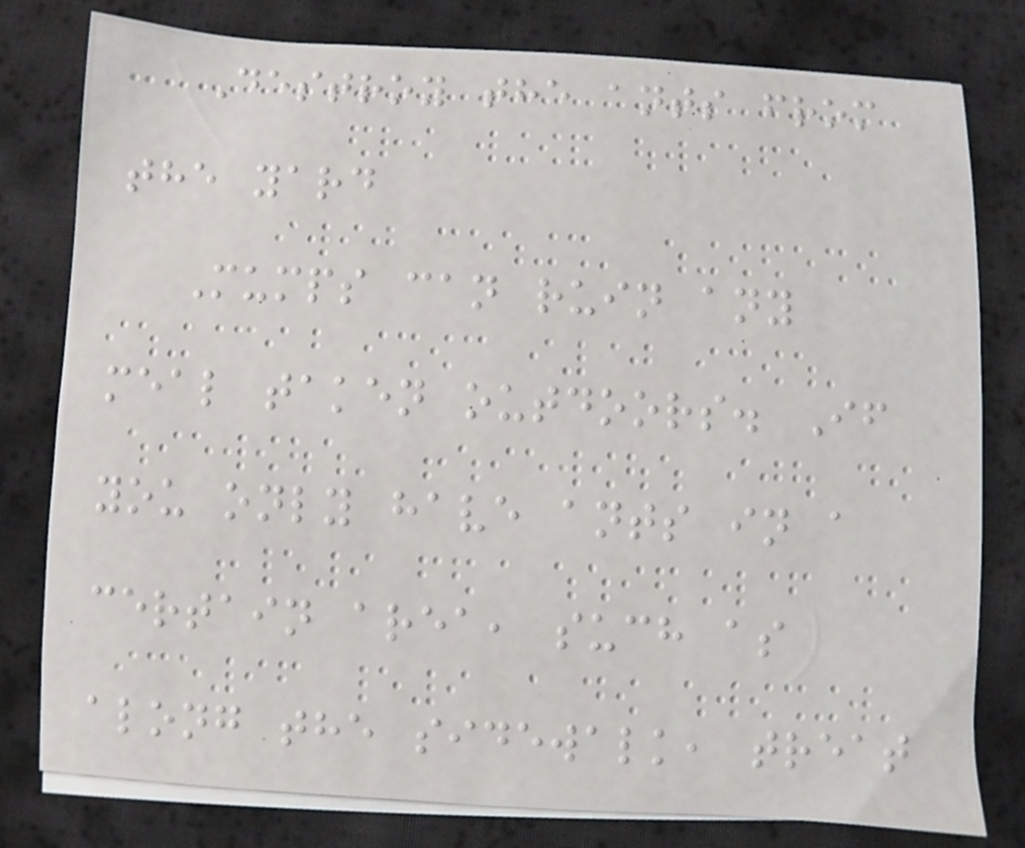Destroy the ants from
the yard
Mumps can ruin any
meal taken outdoors. If
you only have ants in a
certain area, such as
along the sidewalk, treat
